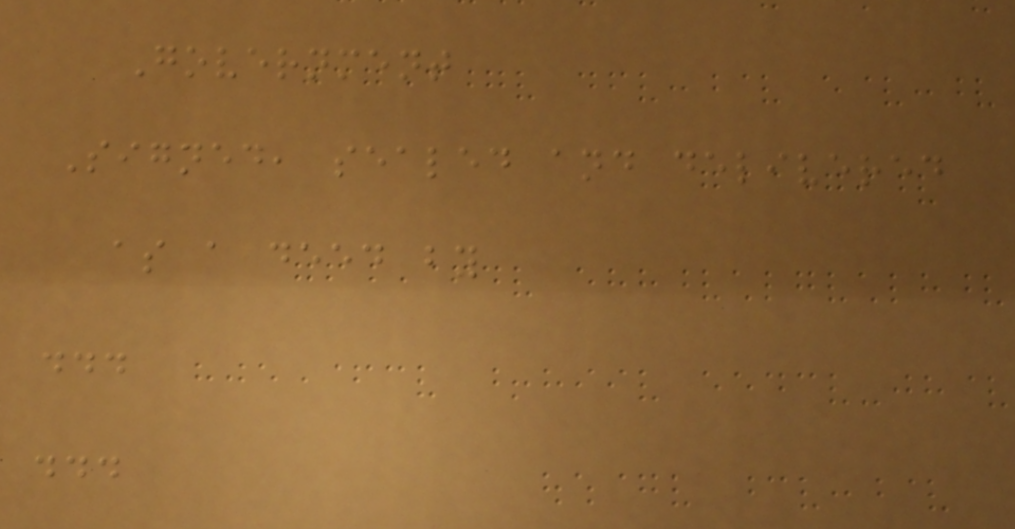Government
Signed, sealed and delivered
as a deed by
...
...
